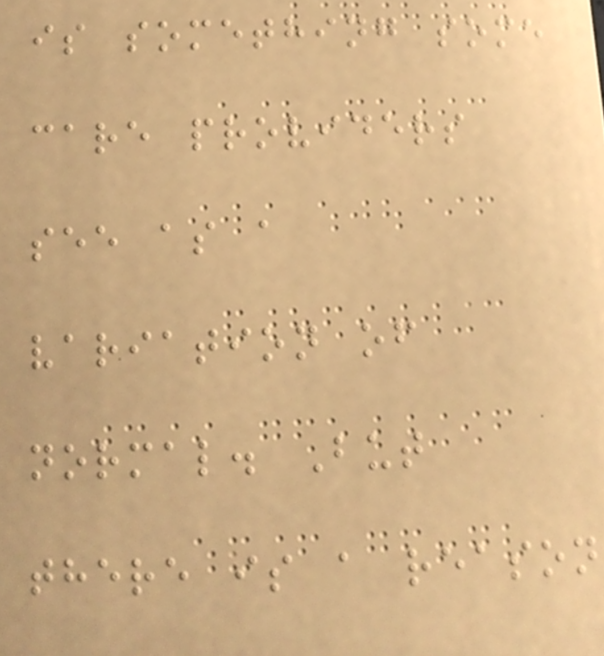is something some
care providers
see as a
variation of
normal. But
there is a reason
